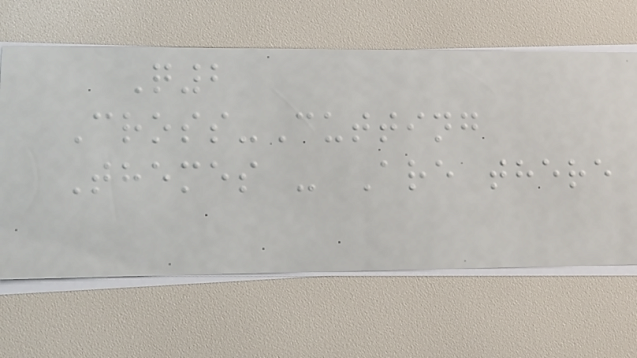Q2
Cross-Cutting
Themes - Are there
